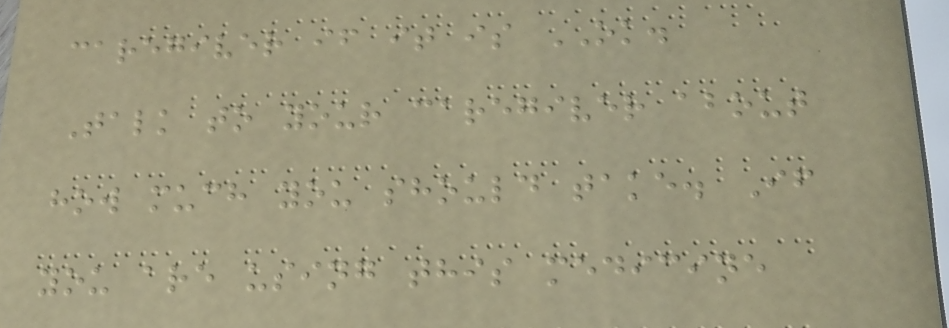caregiver if it is OK.
Talk to your caregiver about
how much you should take. If
you are using this medicine
